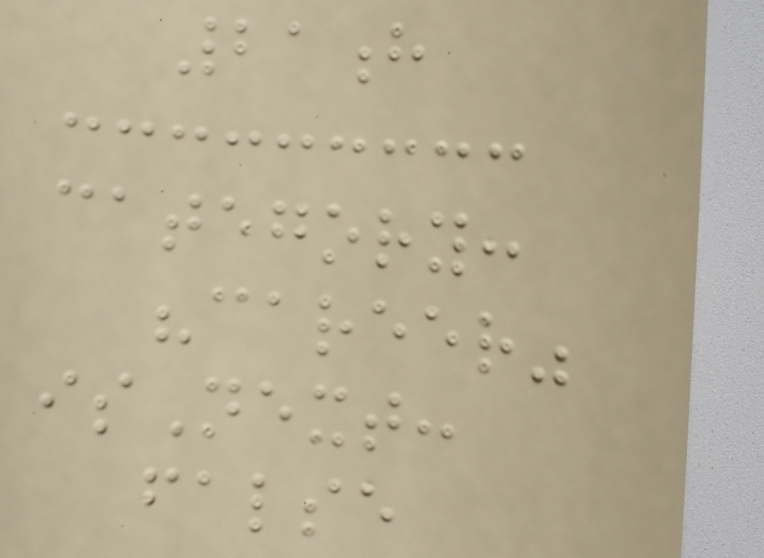21h
category:
"career"
isNext:
false
